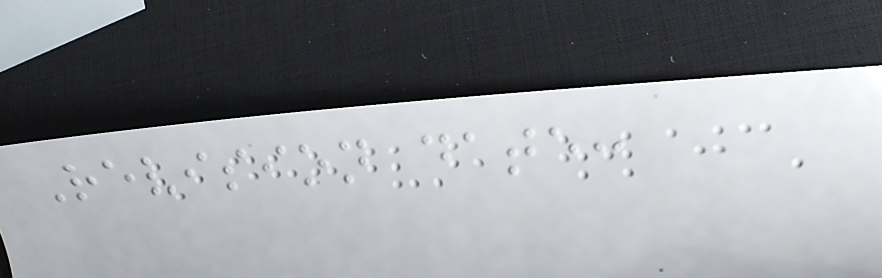Revision date:
